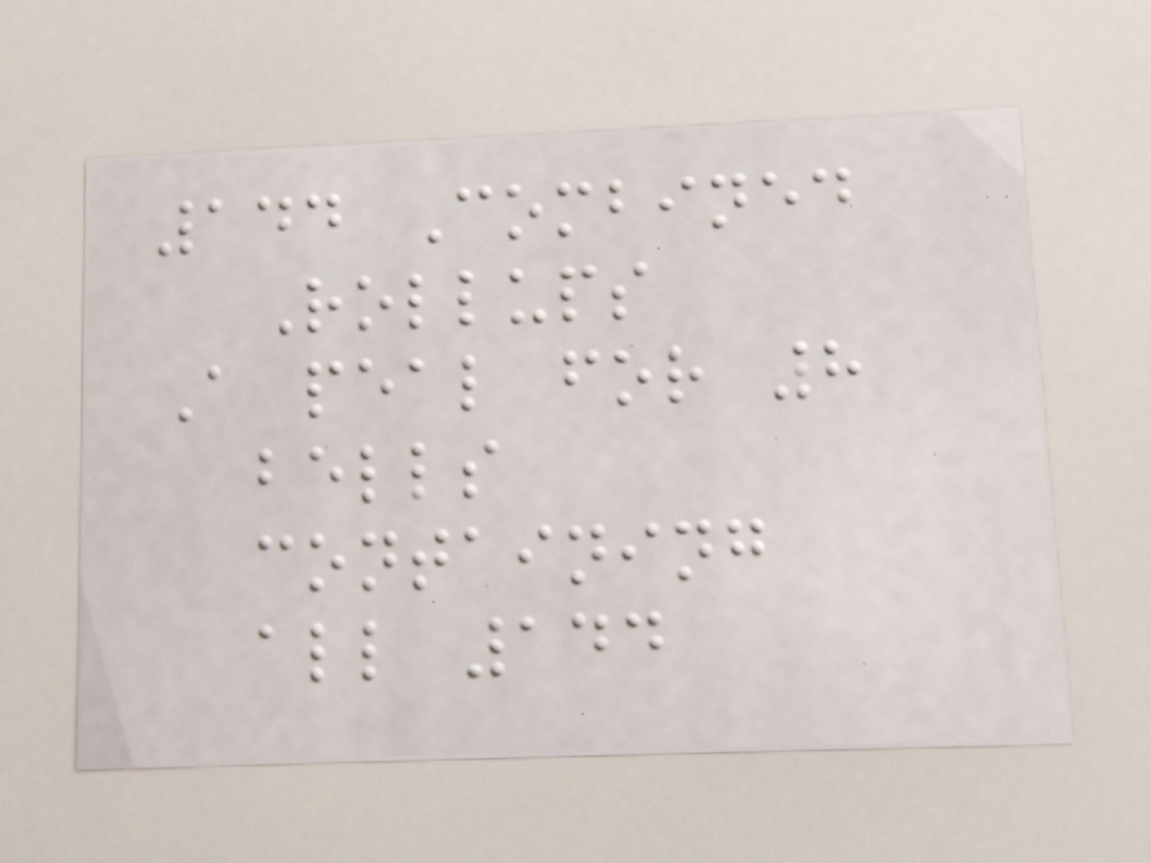144 Combined
Rollups
A peal for 8
bells
containing
all 144
